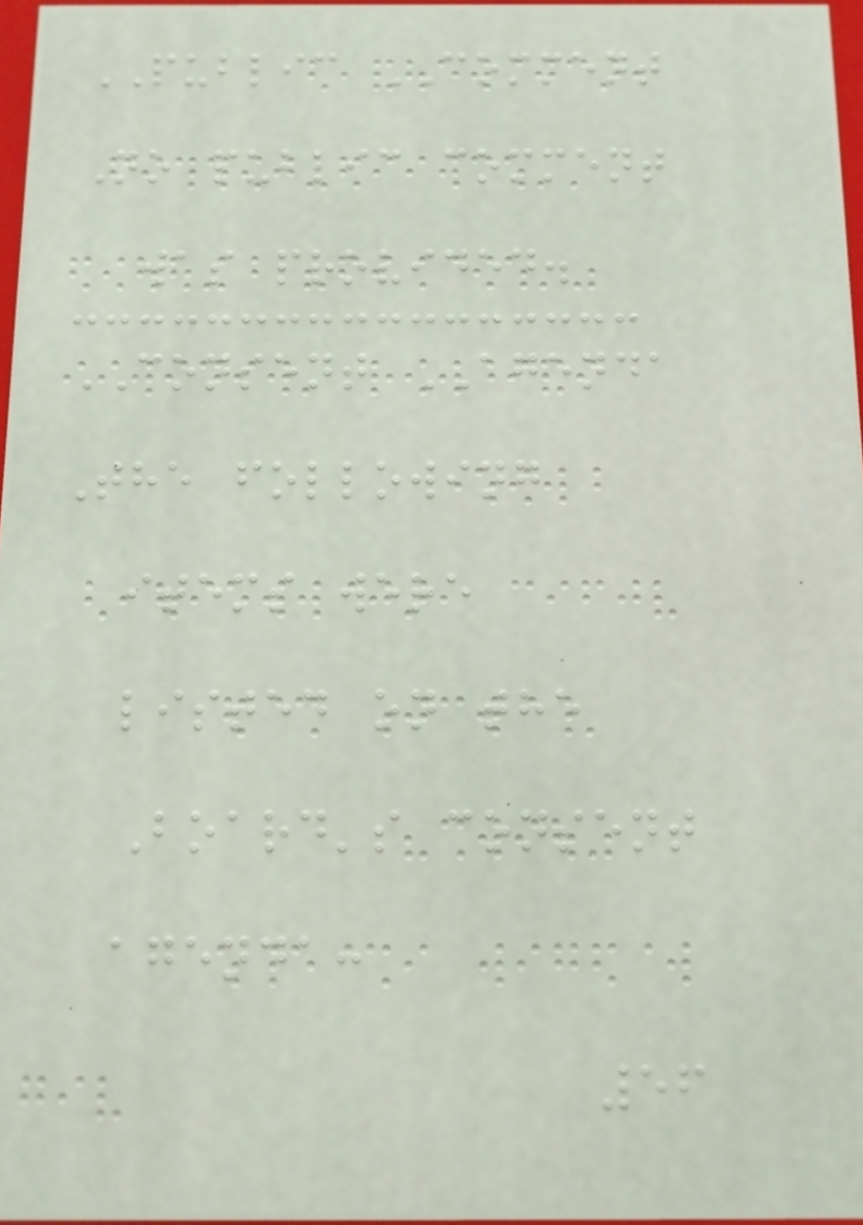PUBLIC COMMENT
No public comment
was provided.
CONSENT AGENDA
The following
items were
listed on the
Board's consent
agenda:
56
